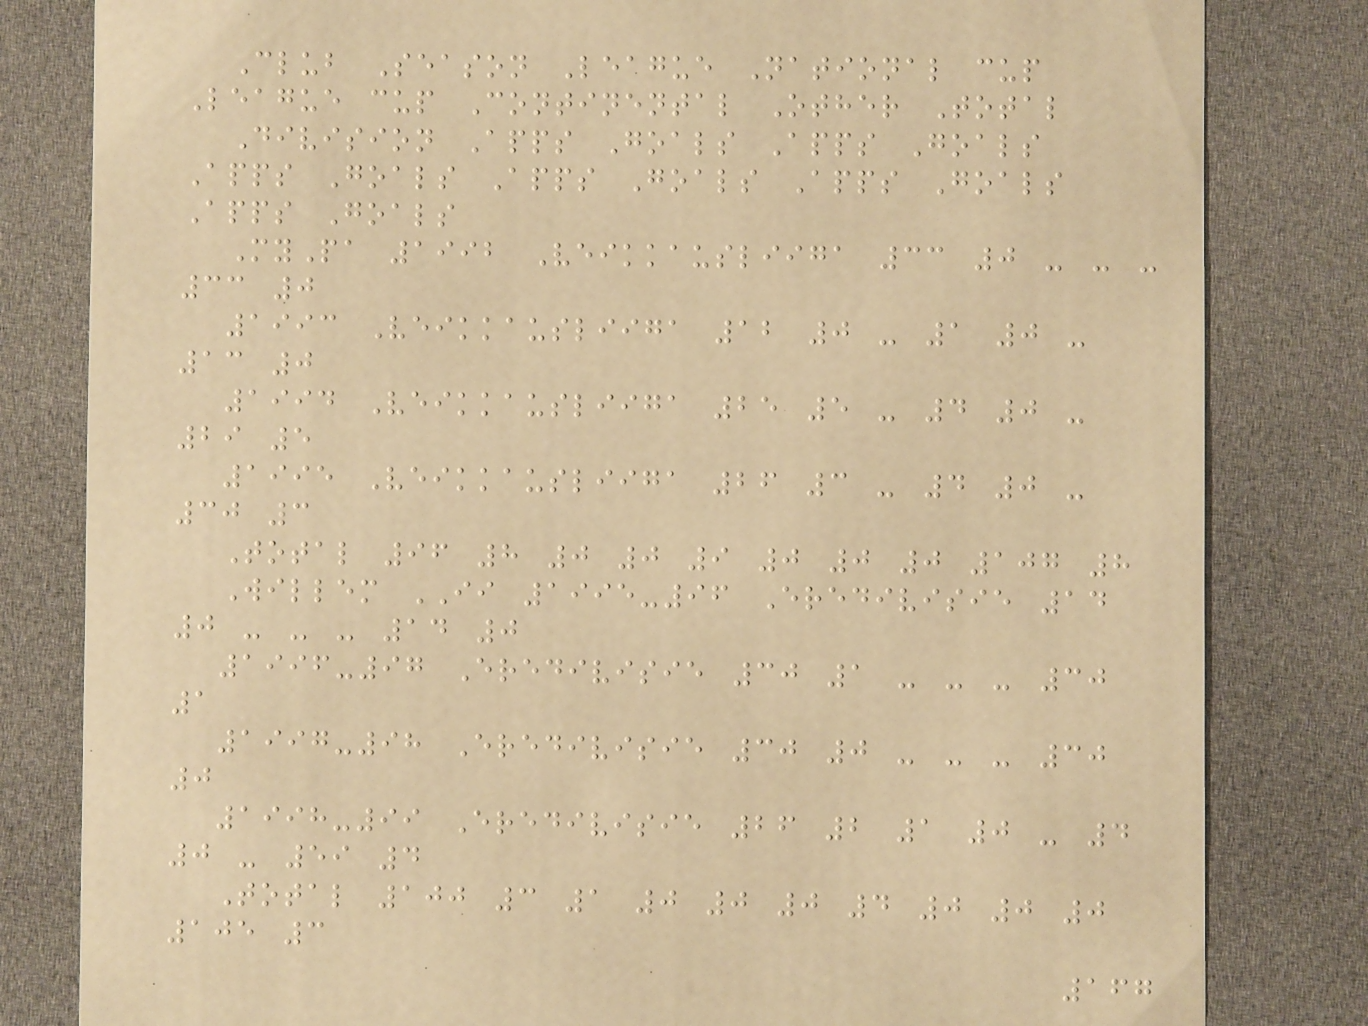Club Season League National cup
League cup Continental Other Total
Division Apps Goals Apps Goals
Apps Goals Apps Goals Apps Goals
Apps Goals
MyPa 1992 Veikkausliiga 33 0 - - -
33 0
1993 Veikkausliiga 12 0 - 1 0 -
13 0
1994 Veikkausliiga 25 5 - 4 0 -
29 5
1995 Veikkausliiga 26 3 - 4 0 -
30 3
Total 96 8 0 0 9 0 0 0 107 8
Willem II 1995-96 Eredivisie 14
0 - - - 14 0
1996-97 Eredivisie 30 1 - - - 30
1
1997-98 Eredivisie 30 0 - - - 30
0
1998-99 Eredivisie 26 2 1 0 - 4
0 - 59 4
Total 100 3 1 0 0 0 4 0 0 0
105 3
167
